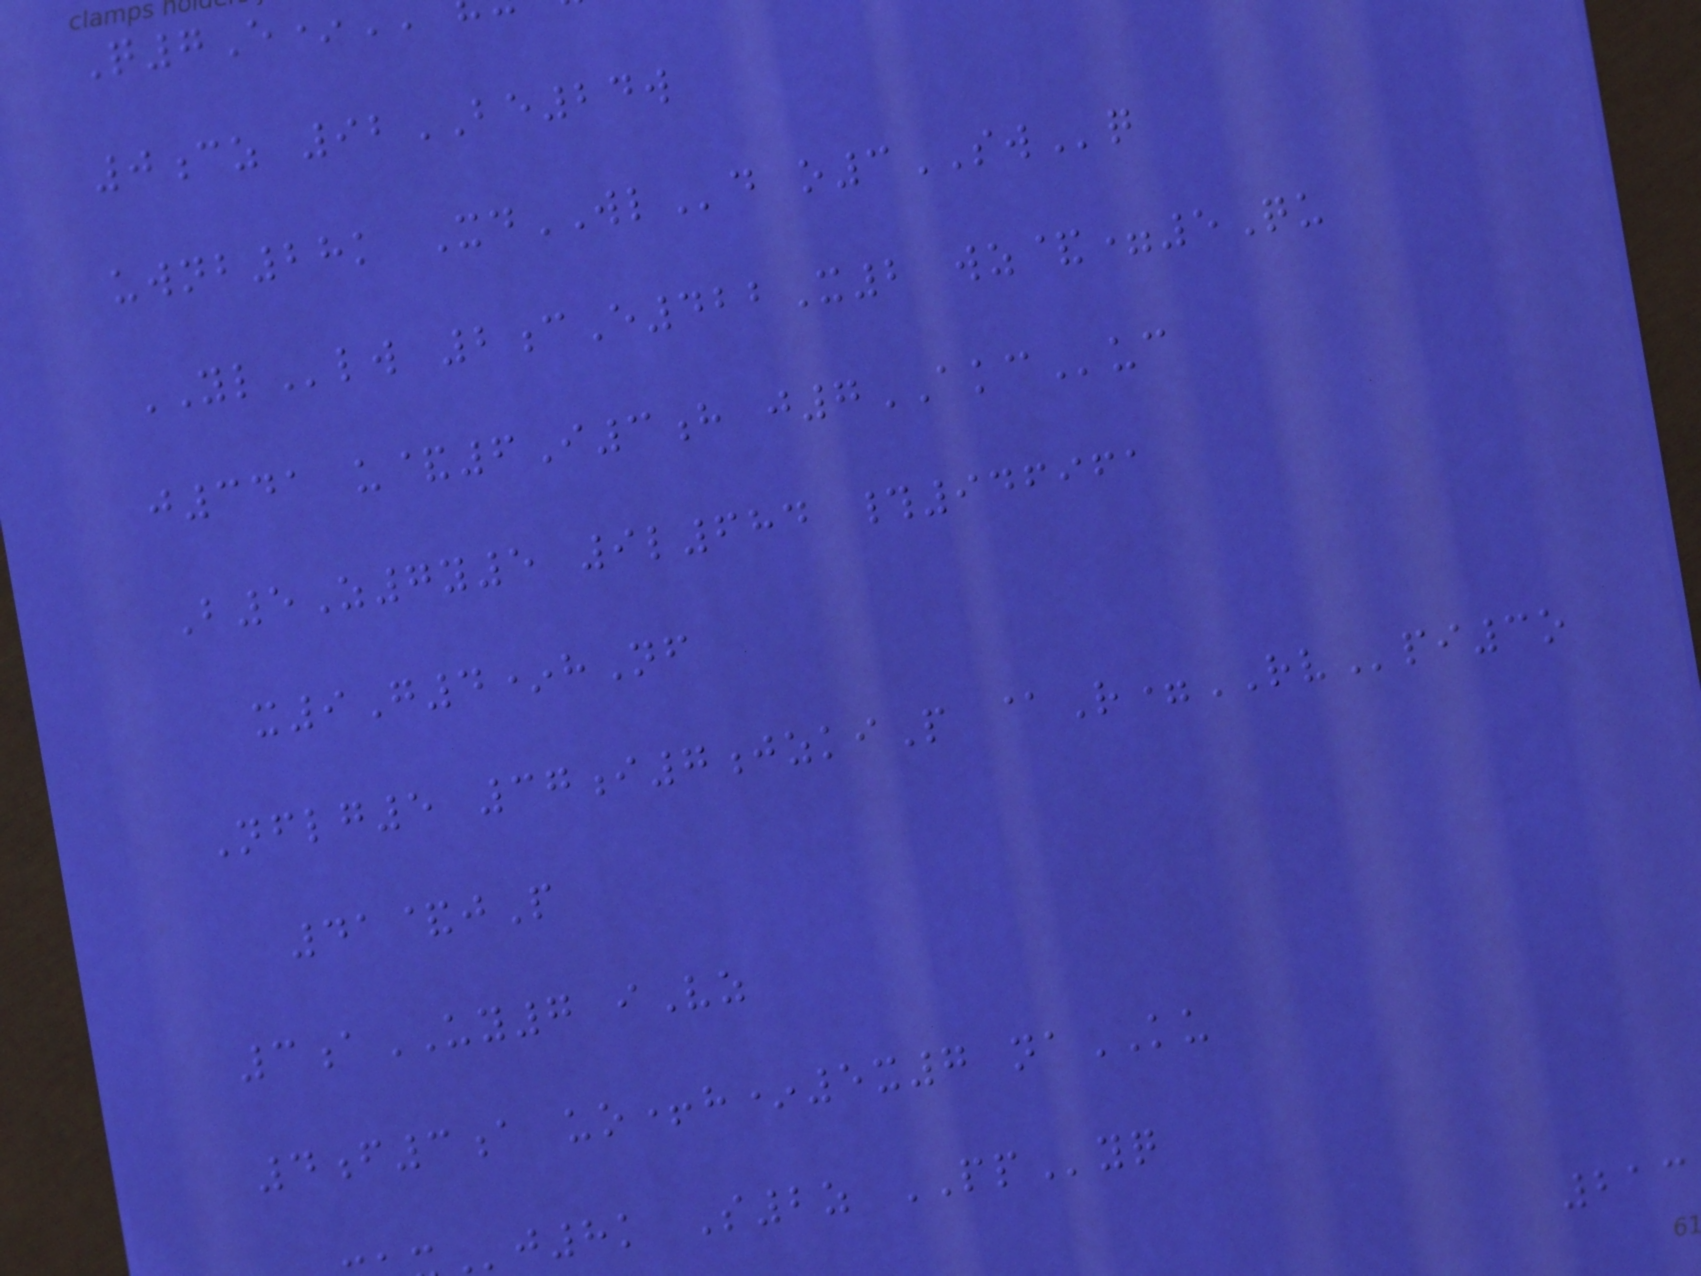Q7E*
0cz 92BE24w
uwnb28k XdWLd o3SWq
YLlw 2cE422X2 wz&=5Qu
j341 u&6I3h j7AKCuc
B5Z7y5 9l684 #946961
x9G4*hNf
Nflg5 37i7jzkiP @R=RVpi3o
41&jP
3aUY7 iVz
4f3a uo+h*5x7 naKU
j8k S2z PPyq
213
